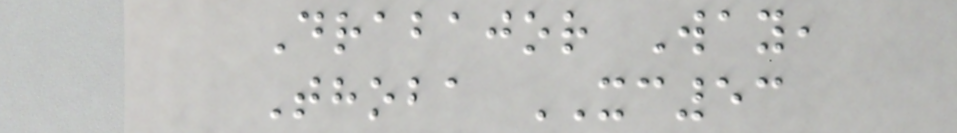Drabajor Way,
Thoba XC53
